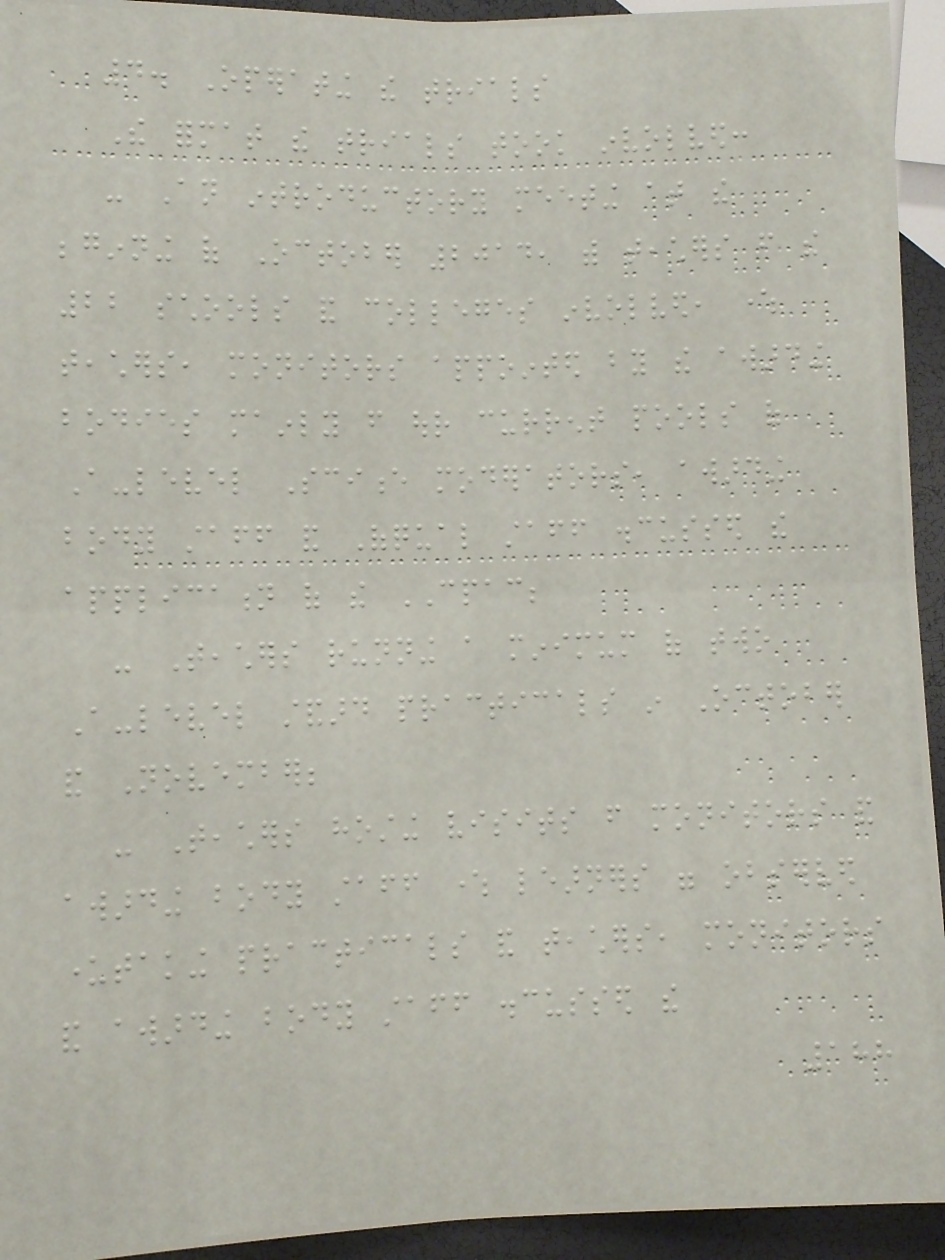4. Operating the trials
The format the trials took involved:
- An introductory meeting at the
beginning of October 2014, with teachers from the
22 schools and colleges involved, where
teachers, monitors appointed by the awarding
bodies mainly from our current pools of
A-level Science moderators, awarding
body staff and Ofqual staff discussed the
application of the CPAC;
- Teachers running a minimum of two
A-level standard practicals in October
and November;
- Teachers hosting visits from monitors and
awarding body staff where learners were observed
undertaking practicals and teachers, monitors
and awarding body staff discussed the
188
